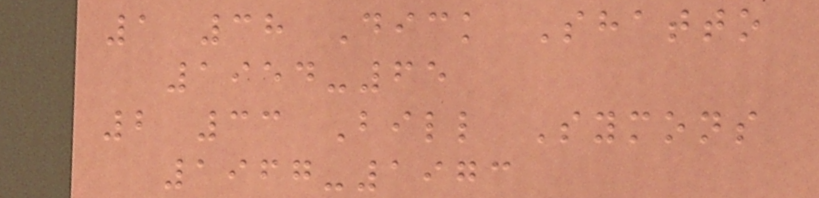1 38 Dick Shatto
1954-65
2 33 Bill Symons
1967-1973
